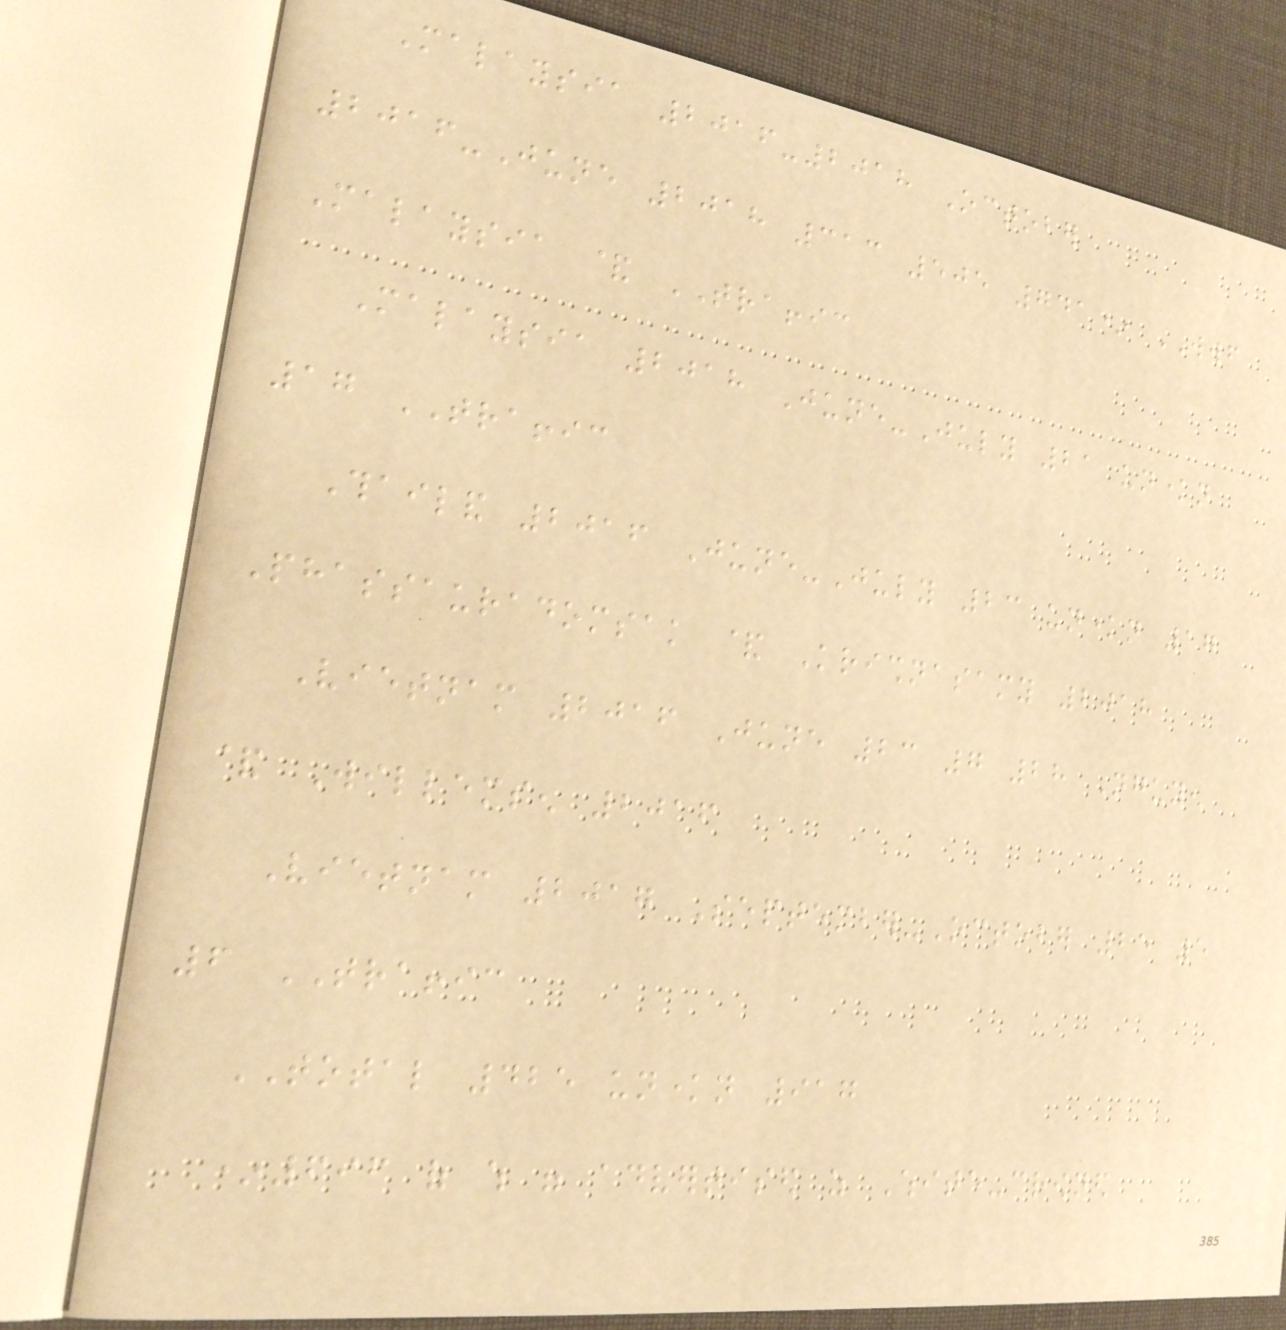Malaysia 2016-2018 October
2016-June 2018 313 505 741* WWF
Malaysia & TRAFFIC
Malaysia 2018 June-July 21 unknown
17 TRAFFIC
Thailand 2016 June-July 23 unknown 17
Phassauradomsak & Krishnasamy 2018
Vietnam 2016 June 23 7 28 Nguyen
& Willemsen 2016
Vietnam 2017 September-October 25 5
6 TRAFFIC
TOTAL 425 unknown 917
*696 of which were advertised as White-crowned
